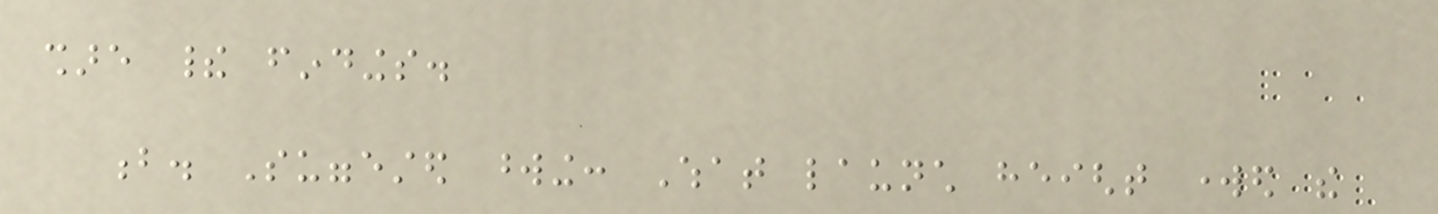share their findings.
b. Suggested wording: What launch height worked the
